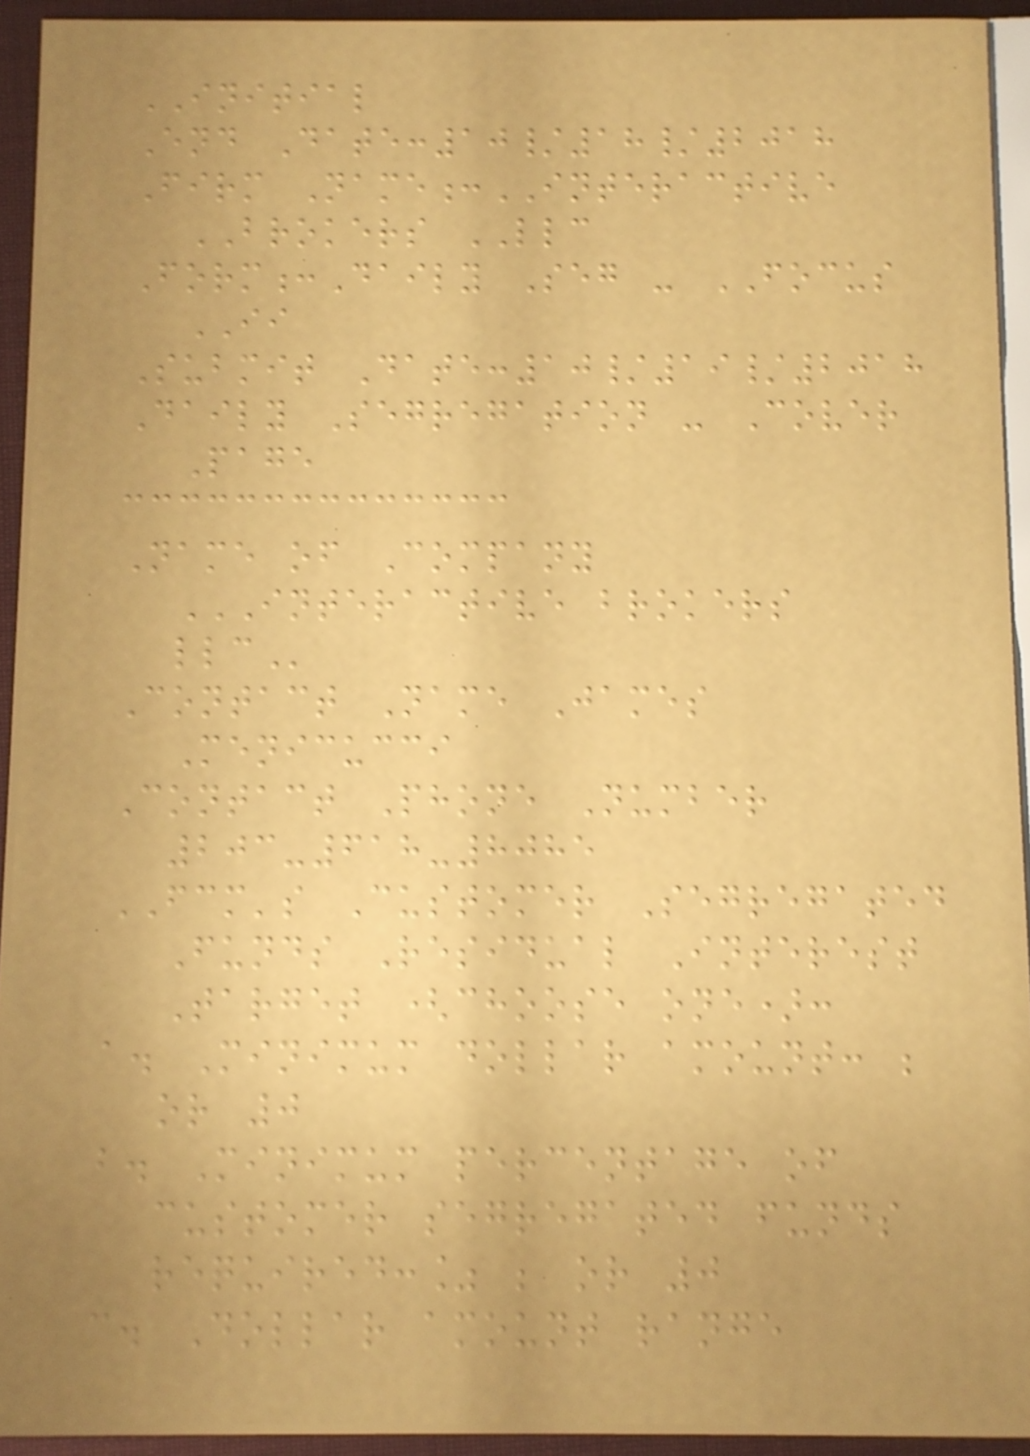INITIAL
End Date:10/18/2018
Firm Name:INTERACTIVE
BROKERS LLC
Form:Daily Seg - FOCUS
II
Submit Date:10/19/2018
Daily Segregation - Cover
Page
Name of Company
INTERACTIVE BROKERS
LLC
Contact Name James
Menicucci
Contact Phone Number
203-618-8085
FCM's Customer Segregated
Funds Residual Interest
Target (choose one):
a. Minimum dollar amount: ;
or 0
b. Minimum percentage of
customer segregated funds
required:% ; or 0
c. Dollar amount range
